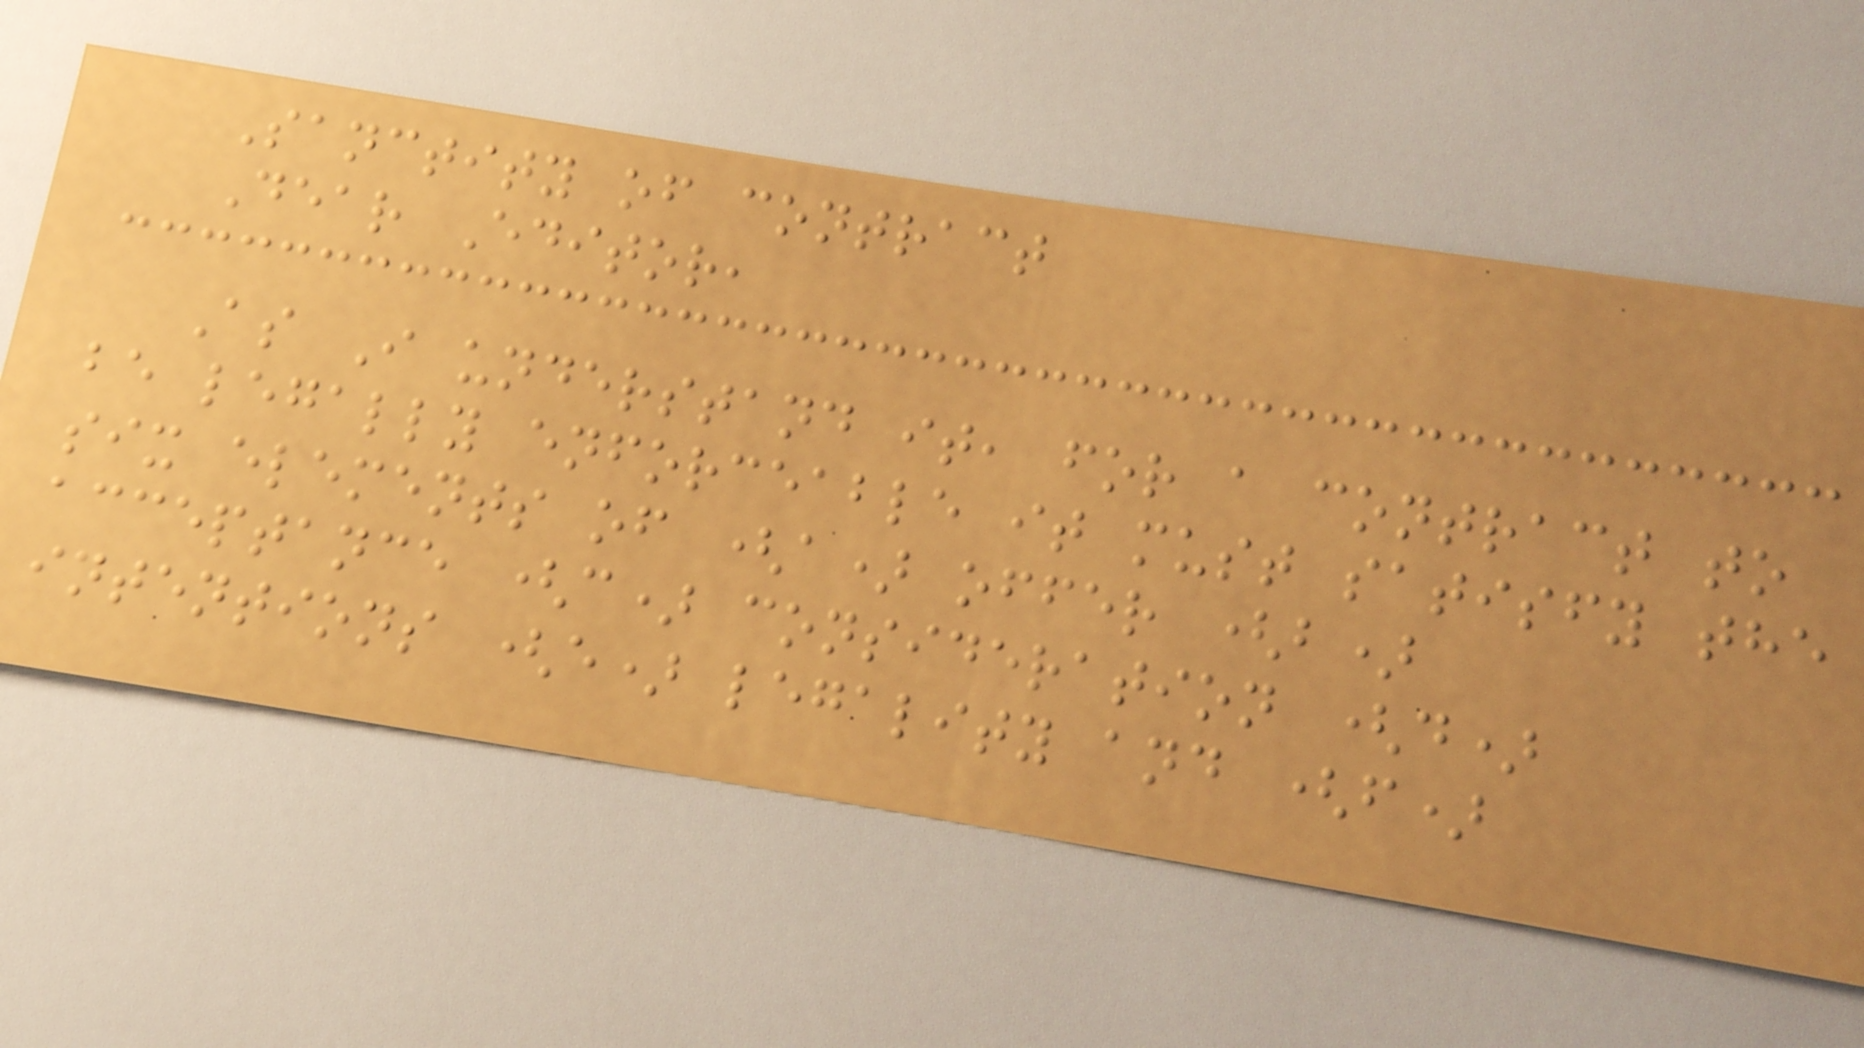Sanctity of contract
Dear Editor,
As I understand it, for a contract to
be legally enforceable it must satisfy the
six elements of (a) offer (b)
acceptance (c) consideration (d)
intentions (e) legality and (f)
